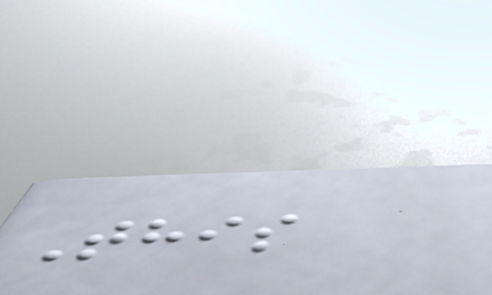This
